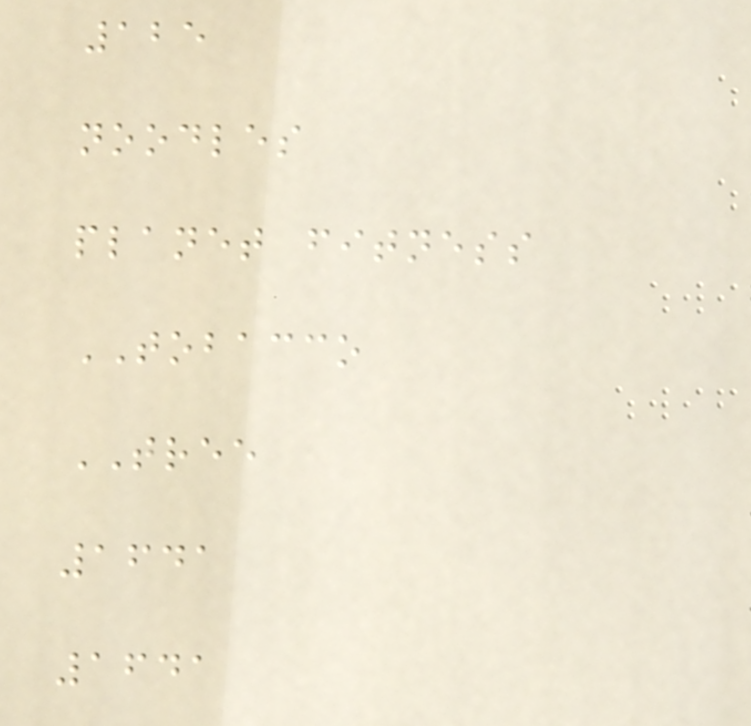125
noodles
planet fitness
TOBACCO
TREE
1641
1641
